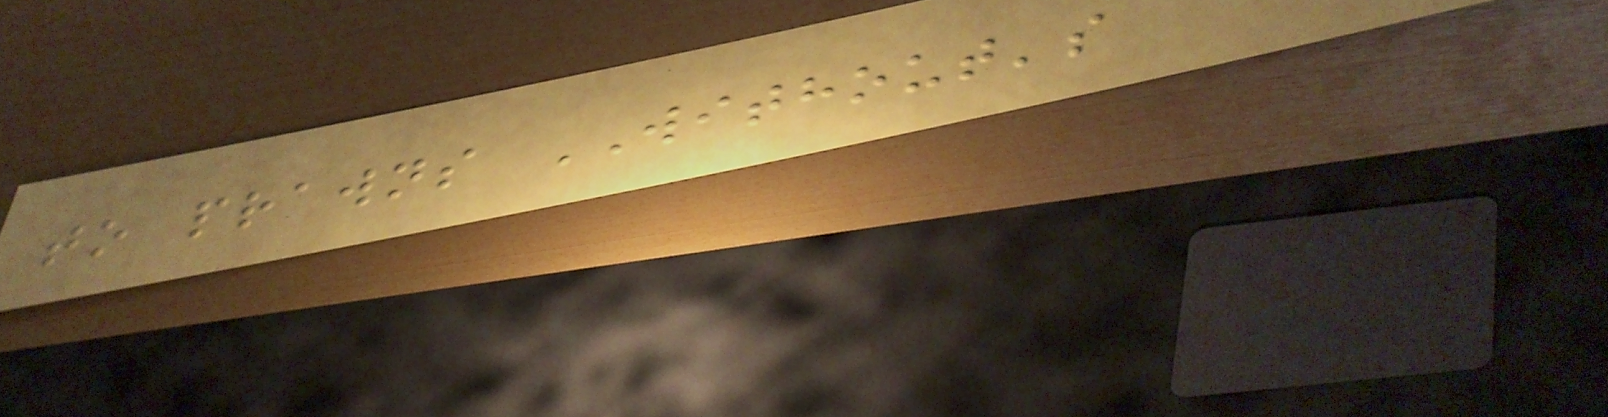to prawns WITHOUT's
